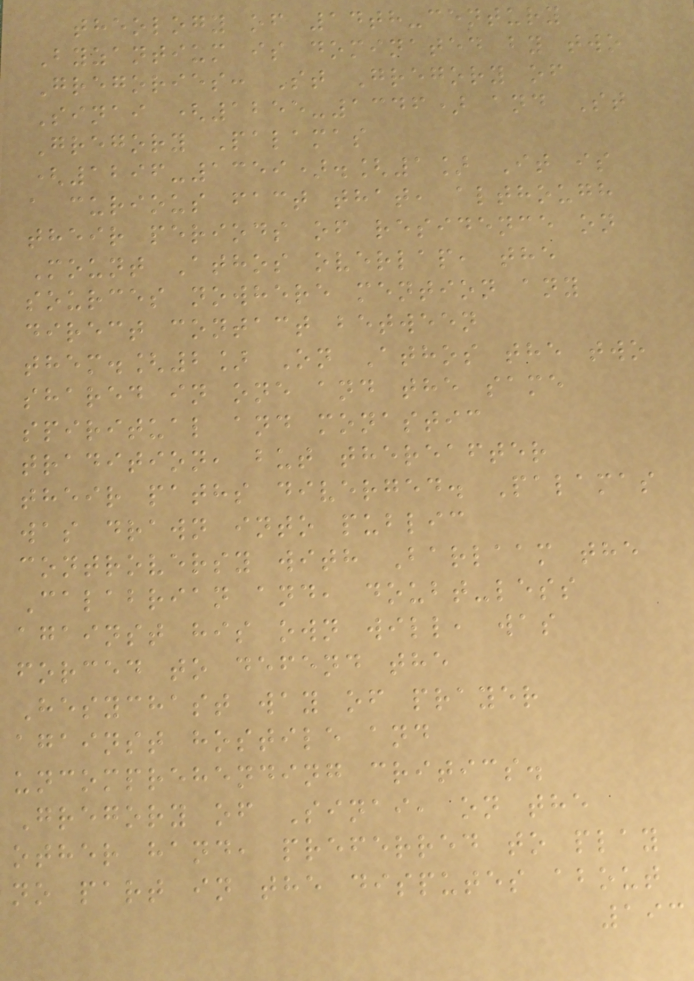theology of 14th-century
Byzantium is dominated by two
Gregories: St Gregory of
Sinai (1255-1346) and St
Gregory Palamas
(1296-1359).[1] It is
a curious fact that, although
their periods of residence on
Mount Athos overlap, the
sources nowhere mention any
direct contact between
them.[2] On Athos the two
shared in one and the same
spiritual and monastic
tradition, but thereafter
their paths diverged. Palamas
was drawn into public
controversy with Barlaam the
Calabrian and, doubt-less
against his own will, was
forced to defend the
Hesychast way of prayer
against hostile and
uncomprehending critics.
Gregory of Sinai, on the
other hand, preferred to play
no part in the disputes about
193
